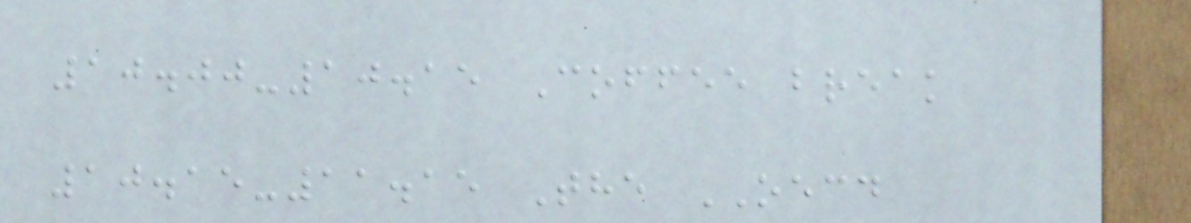10.00-10.15 Coffee break
10.15-11.15 The OECD
